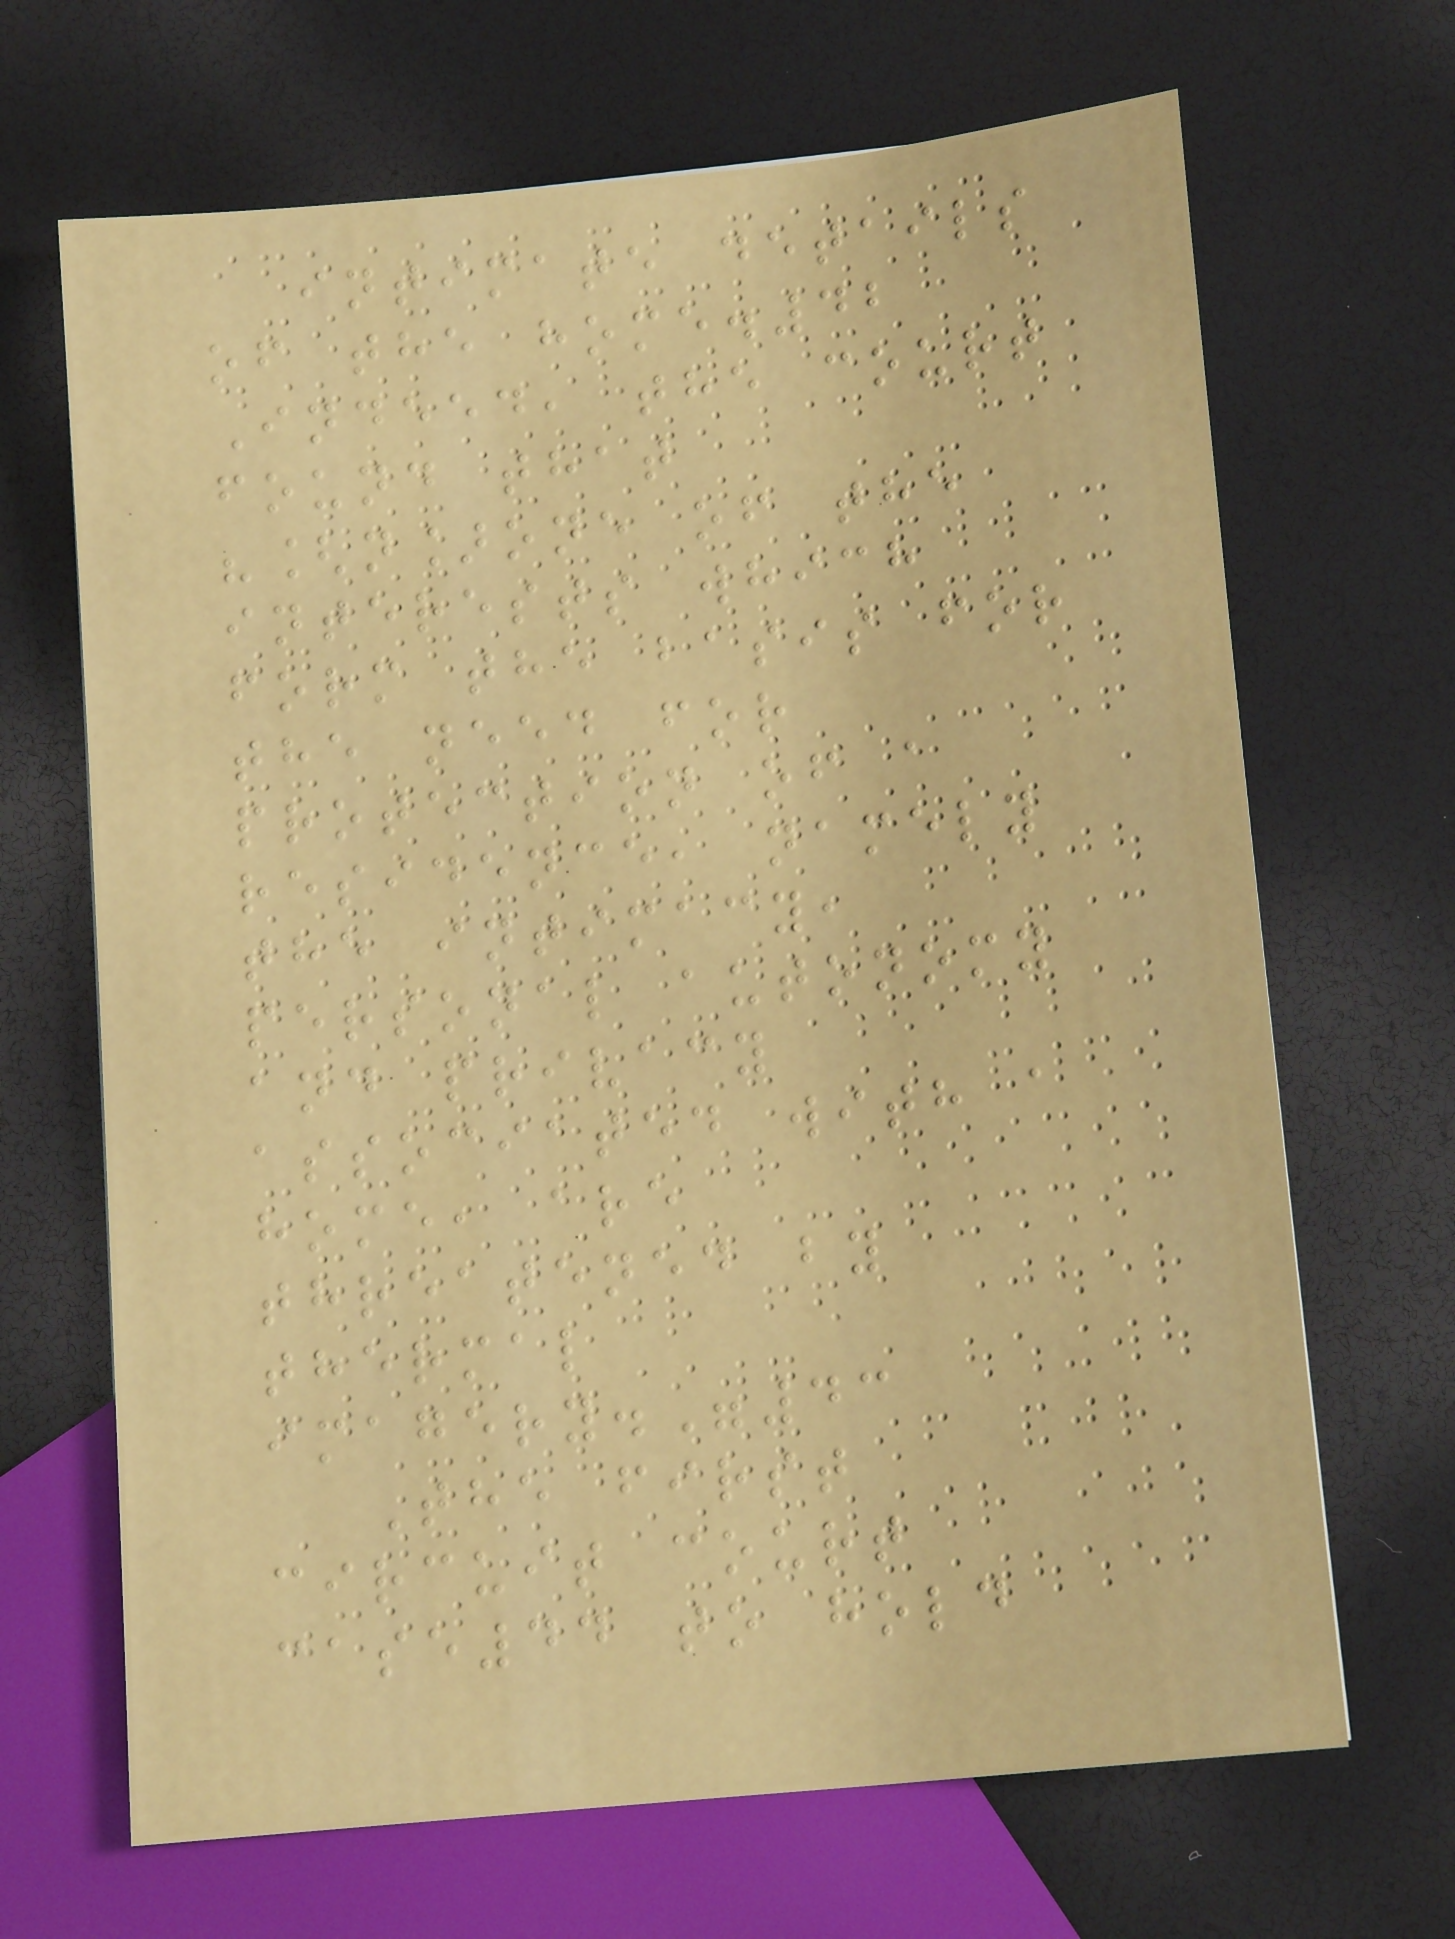intimate details
of the home.42
Indeed, the court
found that
"[n]one of the
interests which
form the basis for
the need for
protection of a
residence, namely
the intimacy,
personal autonomy
and privacy
associated with a
home, are
threatened by
thermal
imagery."43
The first
circuit court
case44 to hold
